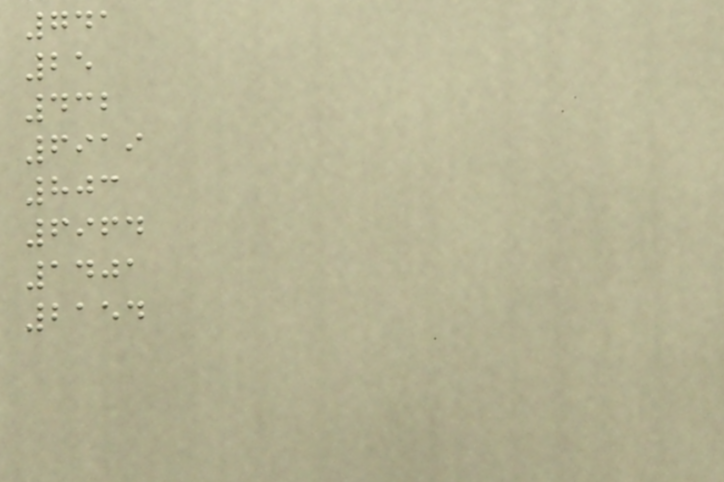741
25
432
6919
803
6964
1401
2154
